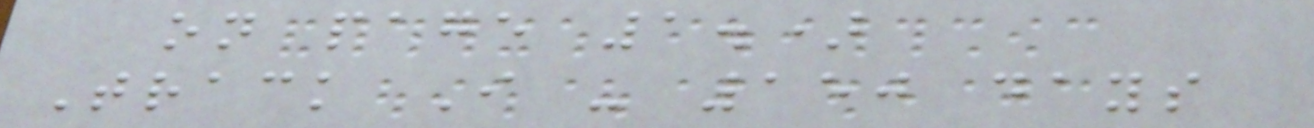on page 1.)
Track I - 150 days
